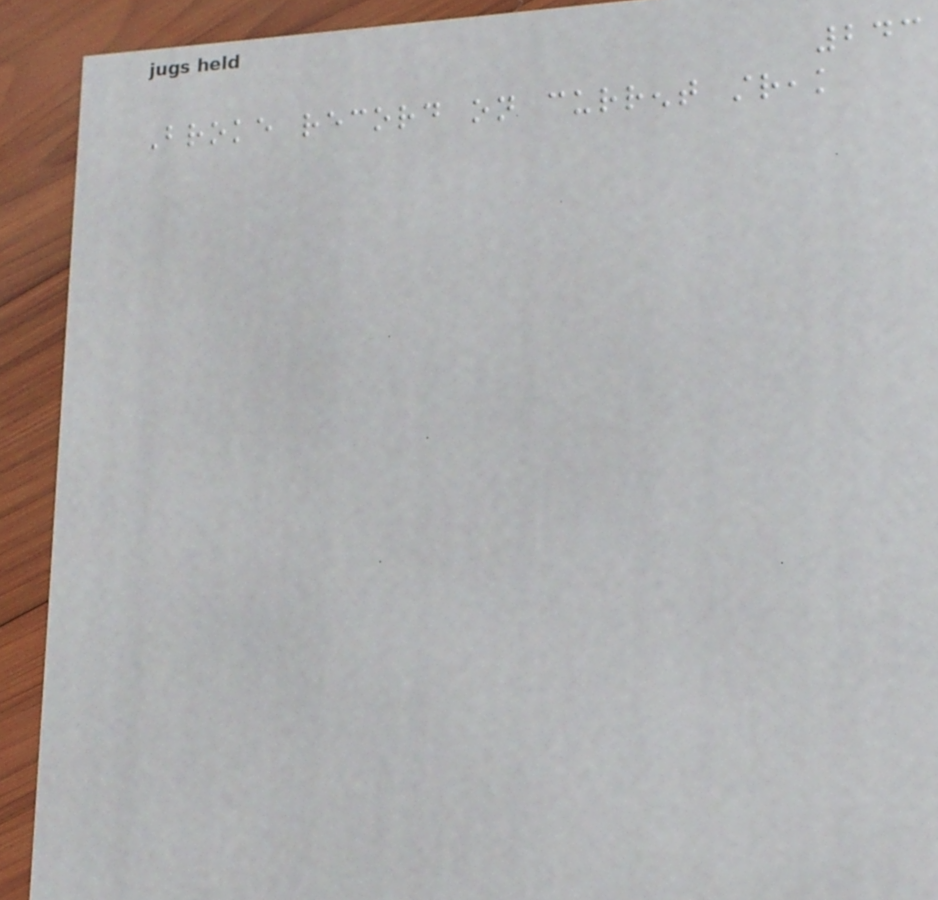243
Broke record on current streak
